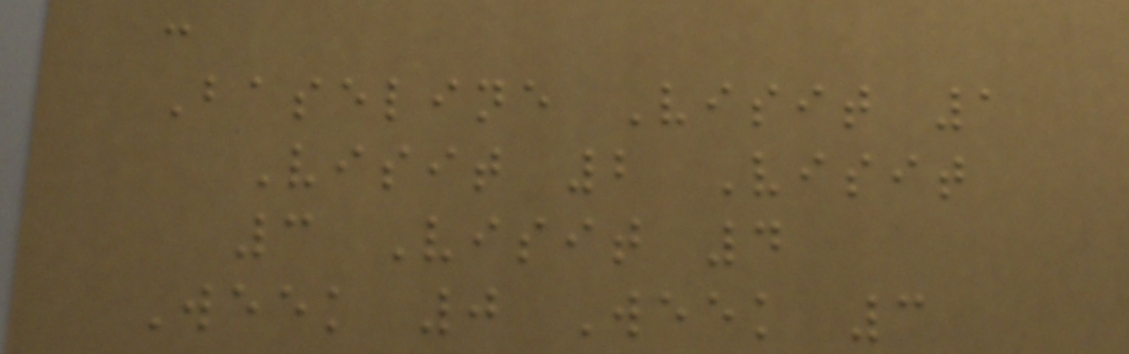:
Baseline Visit 1
Visit 2 Visit
3 Visit 4
Week 0 Week 3
